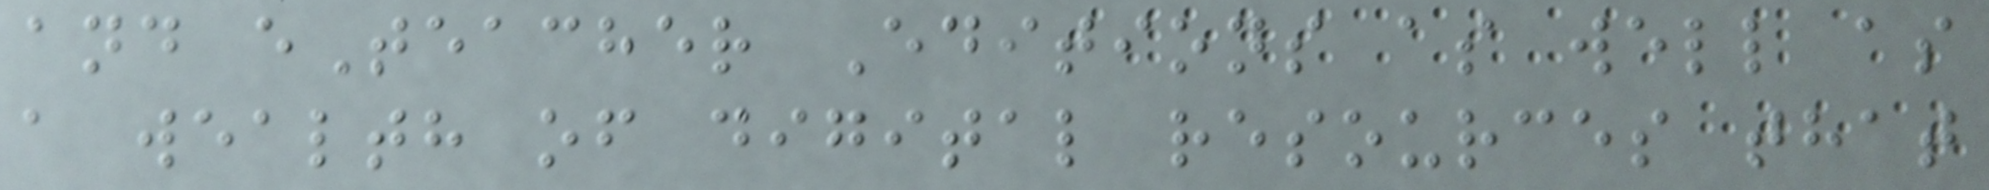and eTeacher Editions as well as
a wealth of digital resources that
